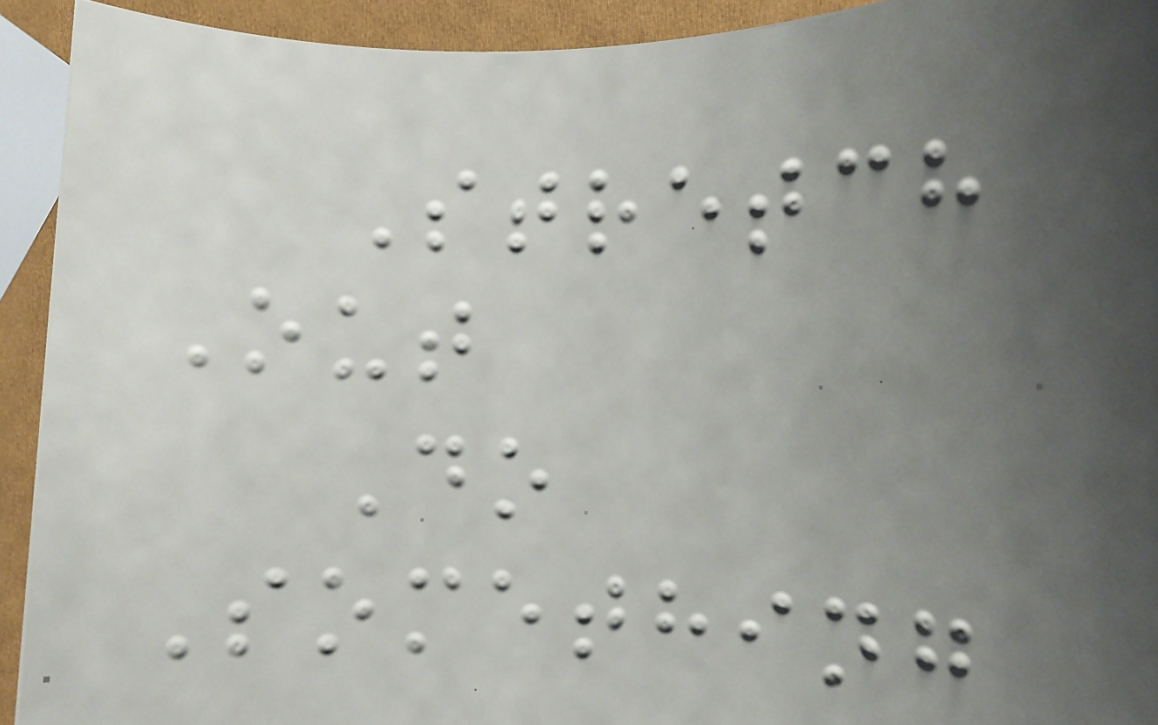Stretch
Out
Do
Something
